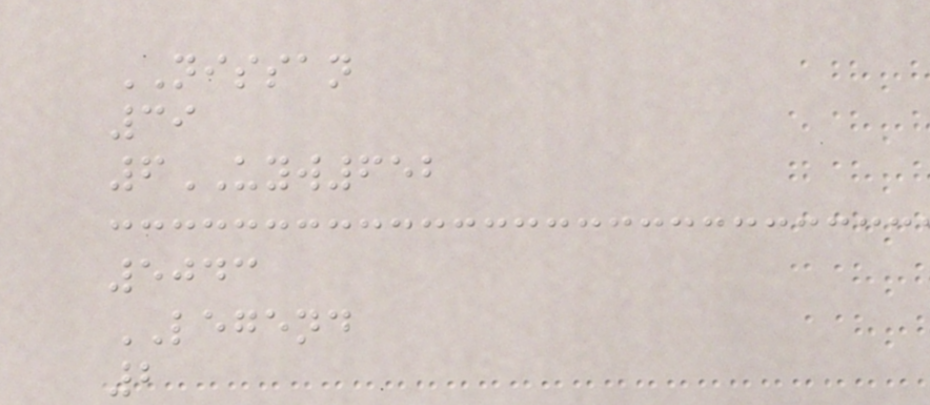NISSAN
39
6UYW652
5043
LEGEND
2
